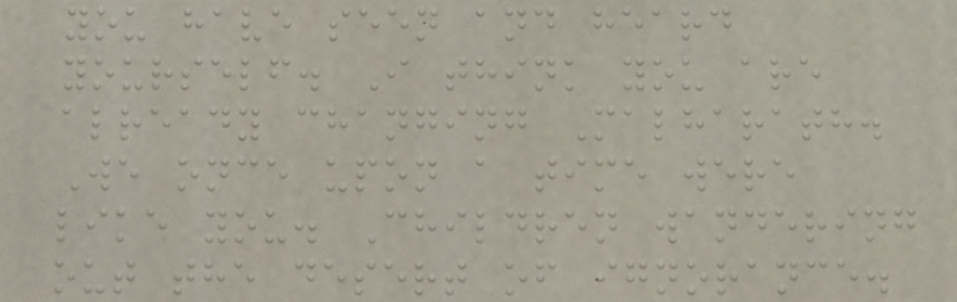you have seen and heard
yourself. I think you are
already changing Malharath.
We once upon a time were
like you. Children wandering
out the desert of ignorance.
